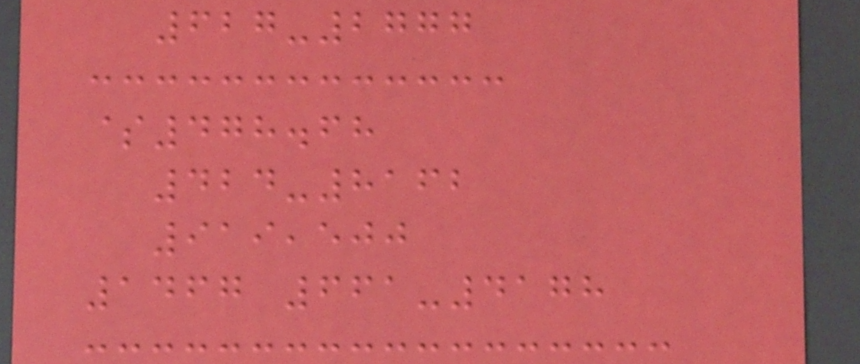627-2777
$478.68
424-8162
919,500
1467 661-4178
